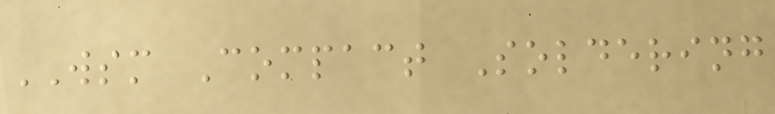WSM Compact Soldering
